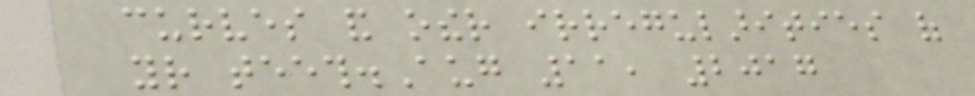curves and other irregularities of
your teeth.Aug 11, 2017
